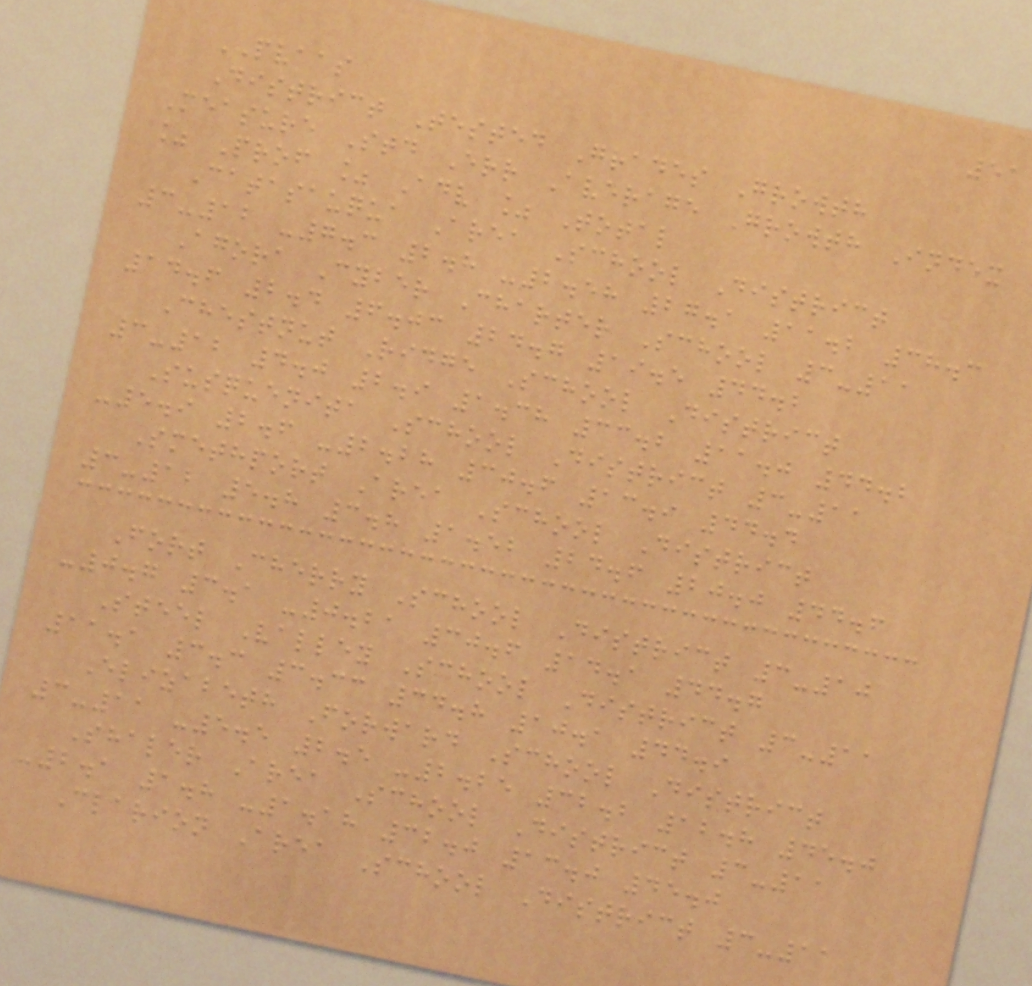51
PVAAS
District Tested Grades Growth
Measure Std Err Average Growth Index
% Prof % Adv % Total
Catasauqua Area School District
3-12 -7.3 2.8 -2.58 27.1 11.2 38.3
Agora Cyber Charter School 3-11
14.6 2.4 6.03 24.7 19.5 44.2
Chestnut Ridge School District
3-12 4.0 2.9 1.38 33.2 11.0 44.2
Susquenita School District 3-11
-5.9 2.6 -2.28 30.6 13.9 44.4
Smethport Area School District
3-12 5.8 3.8 1.52 24.6 20.0 44.6
Fort Cherry School District 3-10
-0.7 3.1 -0.21 30.6 14.1 44.7
Steel Valley School District 3-11
11.1 3.3 3.33 34.8 10.1 44.9
Elizabeth Forward School District
3-11 -5.5 2.5 -2.25 32.2 12.8 45.0
Shaler Area School District 3-11
-2.1 1.8 -1.18 32.0 13.0 45.0
Clarion Area School District 3-11
